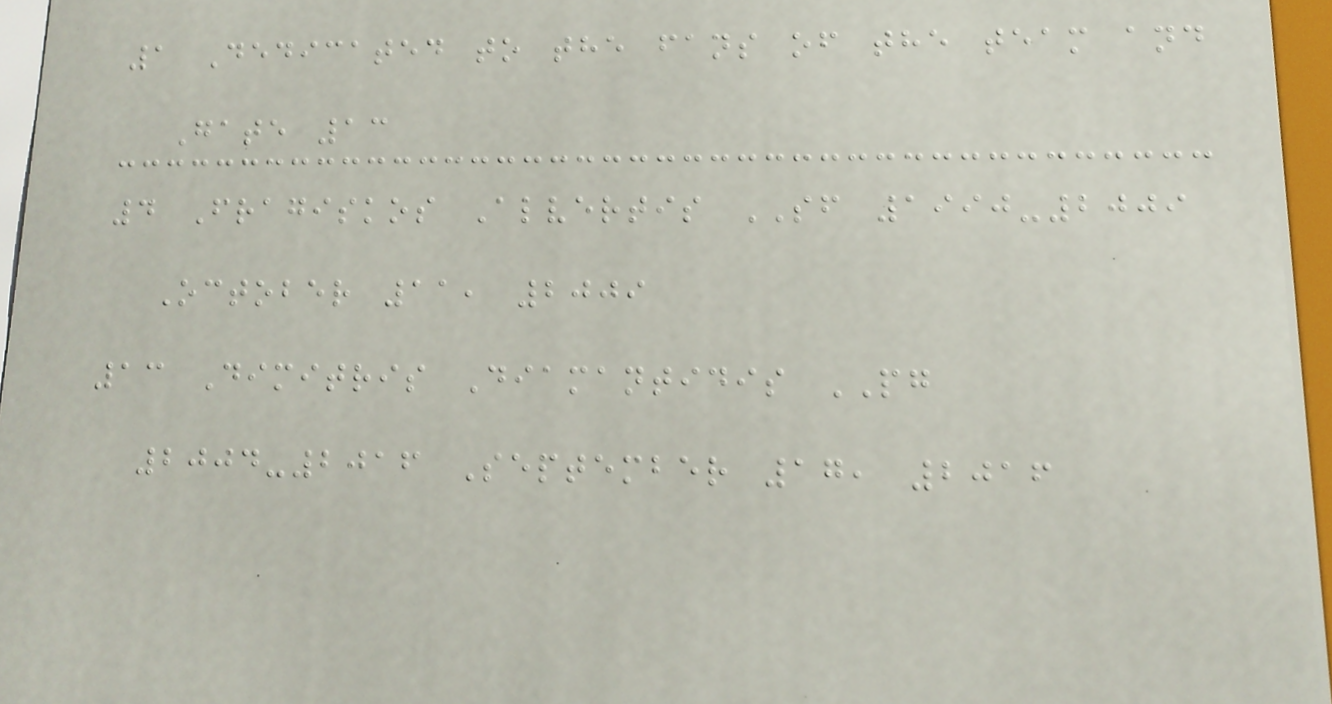1 Dedicated to the fans of the team and
Gate 13
4 Fragiskos Alvertis SF 1990-2009
October 11, 2009
13 Dimitris Diamantidis PG
2004-2016 September 17, 2016
